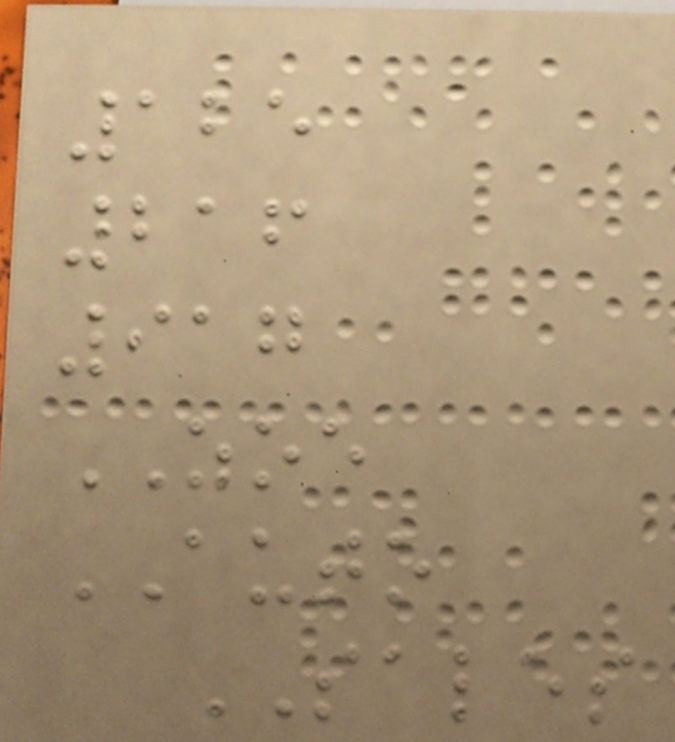125
216
917
ZOE
AUTO
SALES
